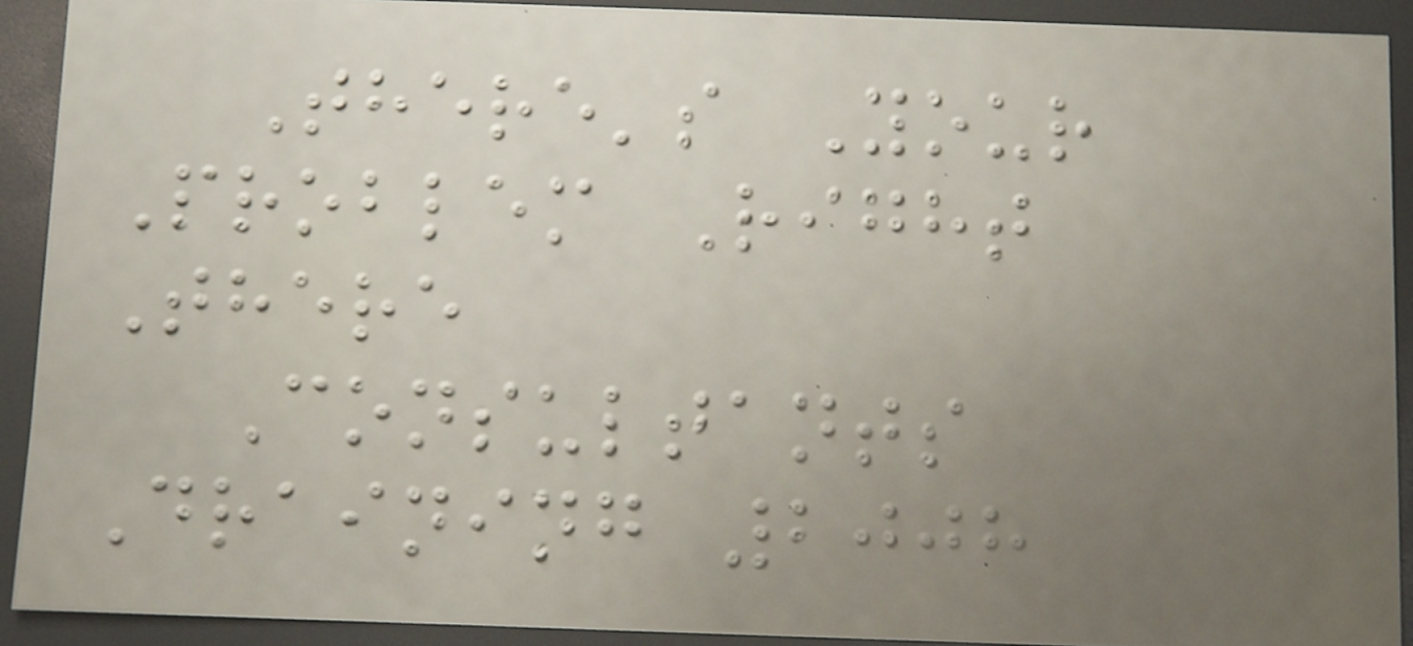There's Your
Problem Right
There
Consultants
Draining 2008
